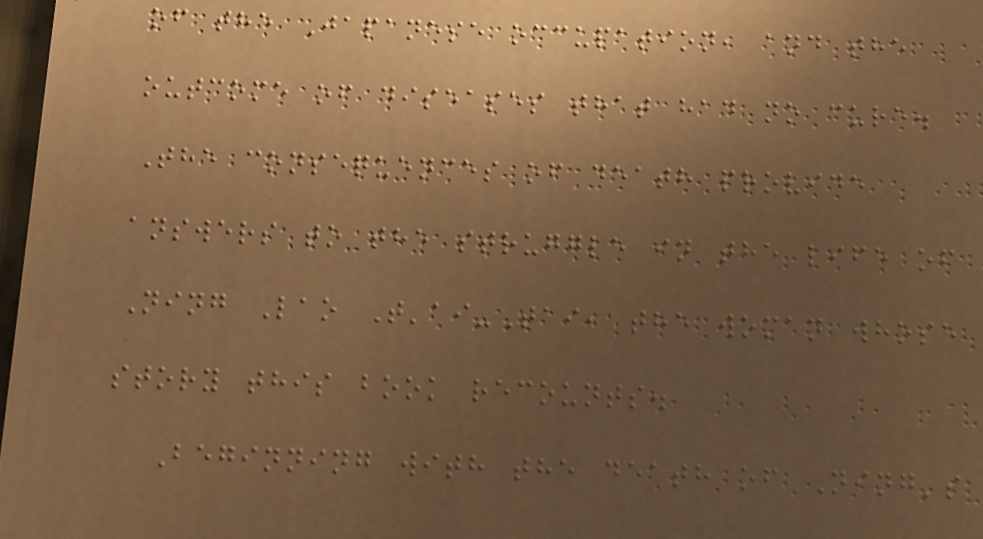of the Japanese occupation, and the
outcome of diseases that had no cure.
The consequences of death provide
answers to the struggle in the life of
Ning Lao T'ai-Tai, the woman whose
story this book recounts.
Beginning with the death of Ning's
